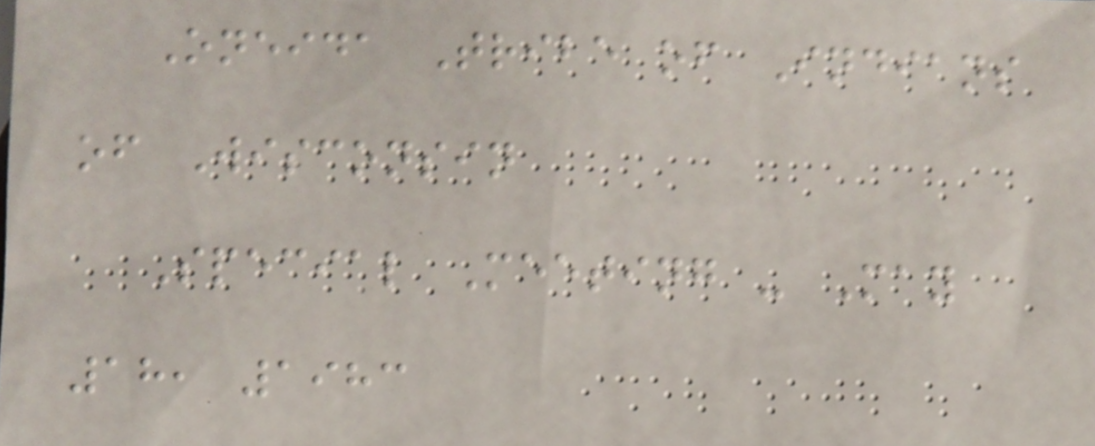Oneida Tribe of Indians
of Wisconsin
Special Meeting - May
18, 1983
